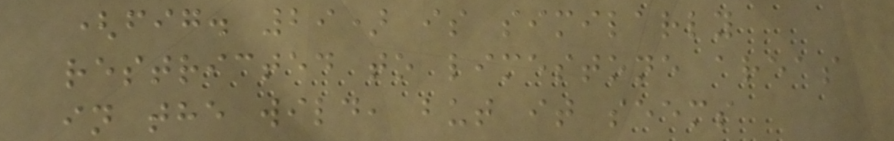(fig. 29) is similarly
restricted to limestone areas
in the wild, but it seems
